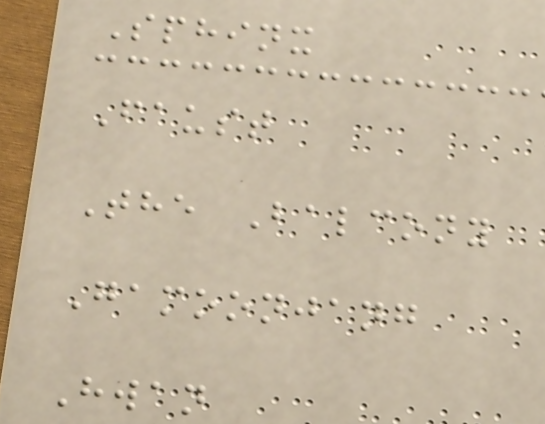Sphinx
Faust
The Balcony
Gamoonjang
Hwan
